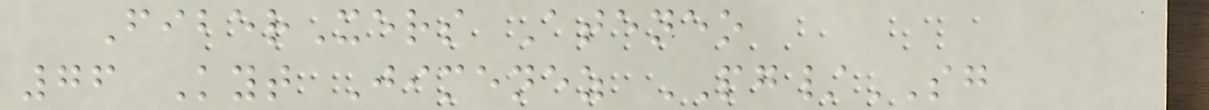FiberXers Ateneo
76 Kyt Jimenez PG/SG
